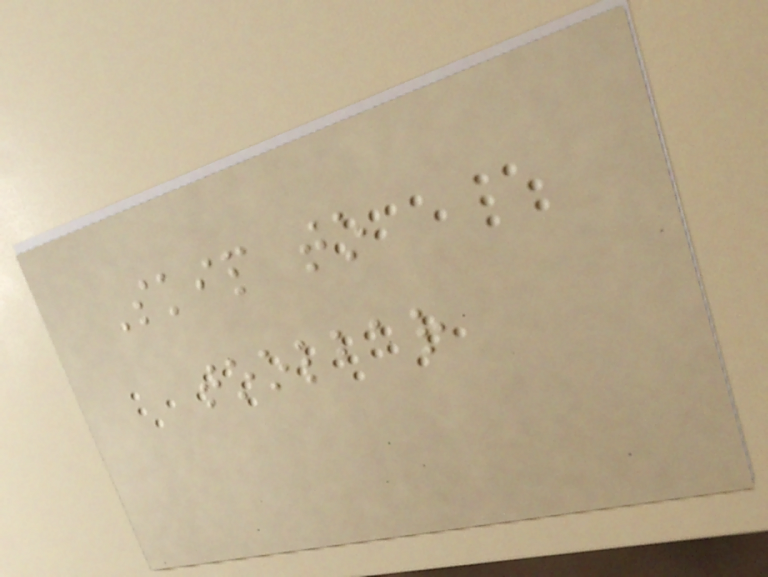Skip to
toolbar
